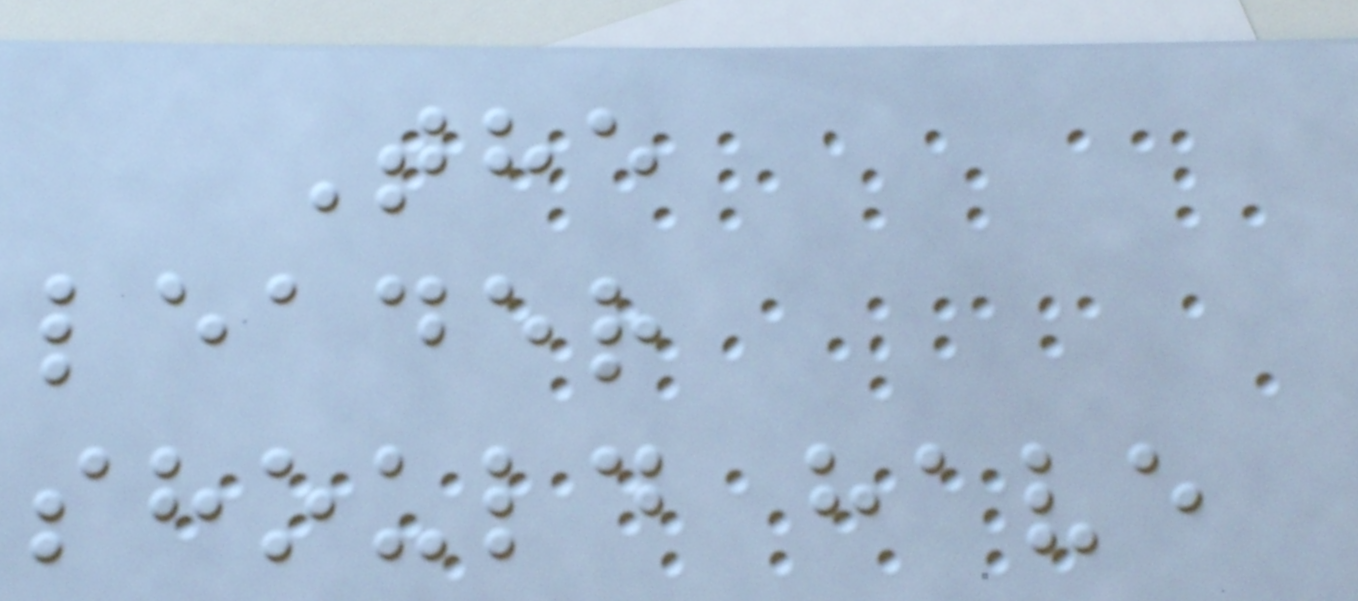The
leader
should have
